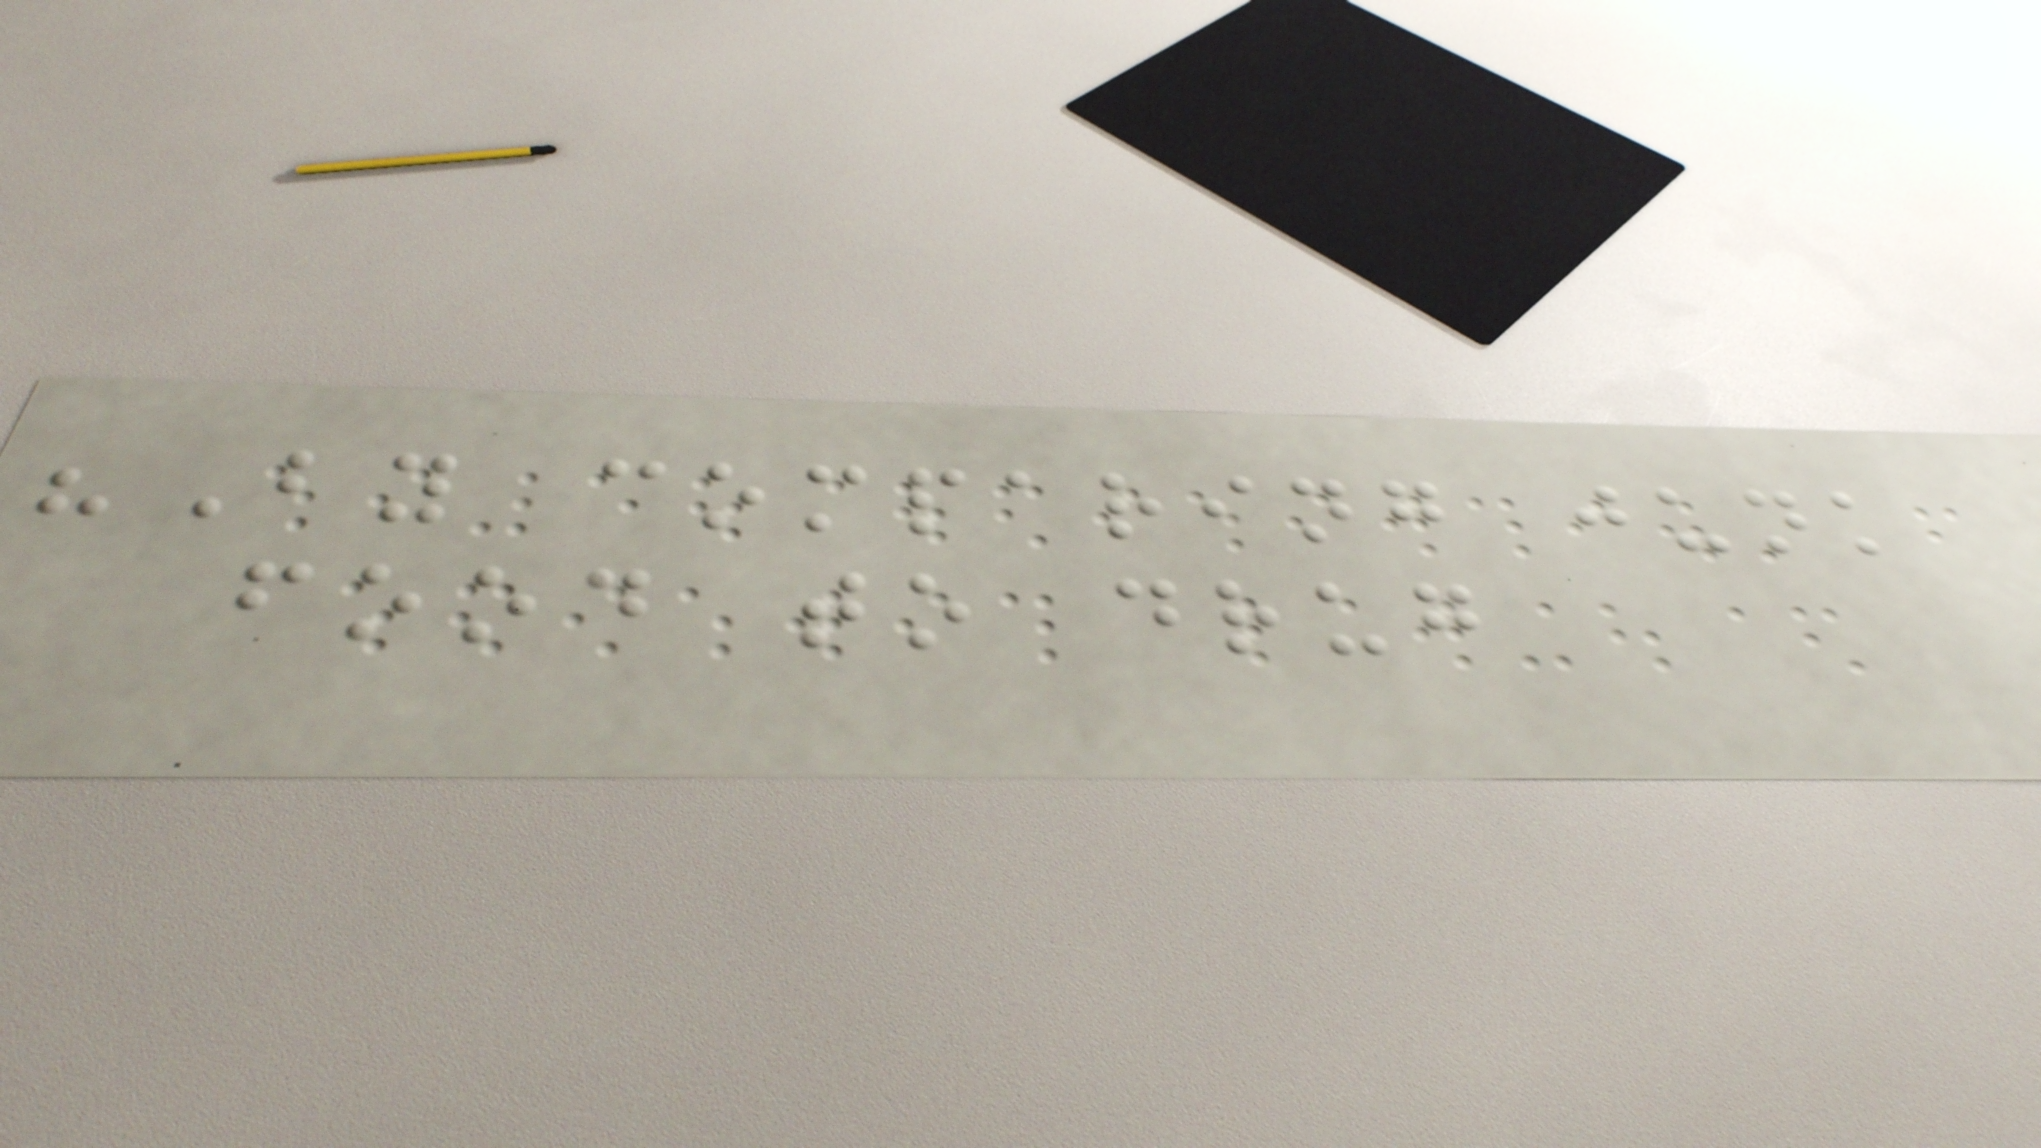"By comparing junk
food to drug
